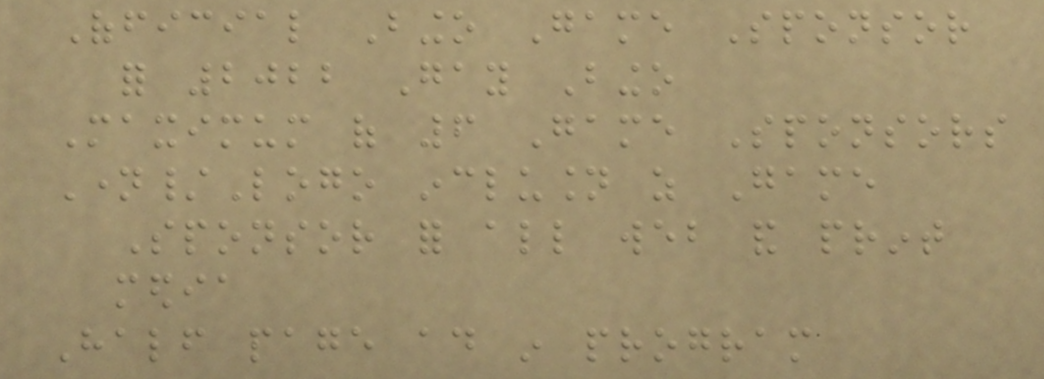Official Bingo Game Sponsor
for 2022 Gay Bingo
Maximum of 6 Game Sponsors
Name/Logo inclusion as Game
Sponsor for all web and print
media
Half page ad in program
